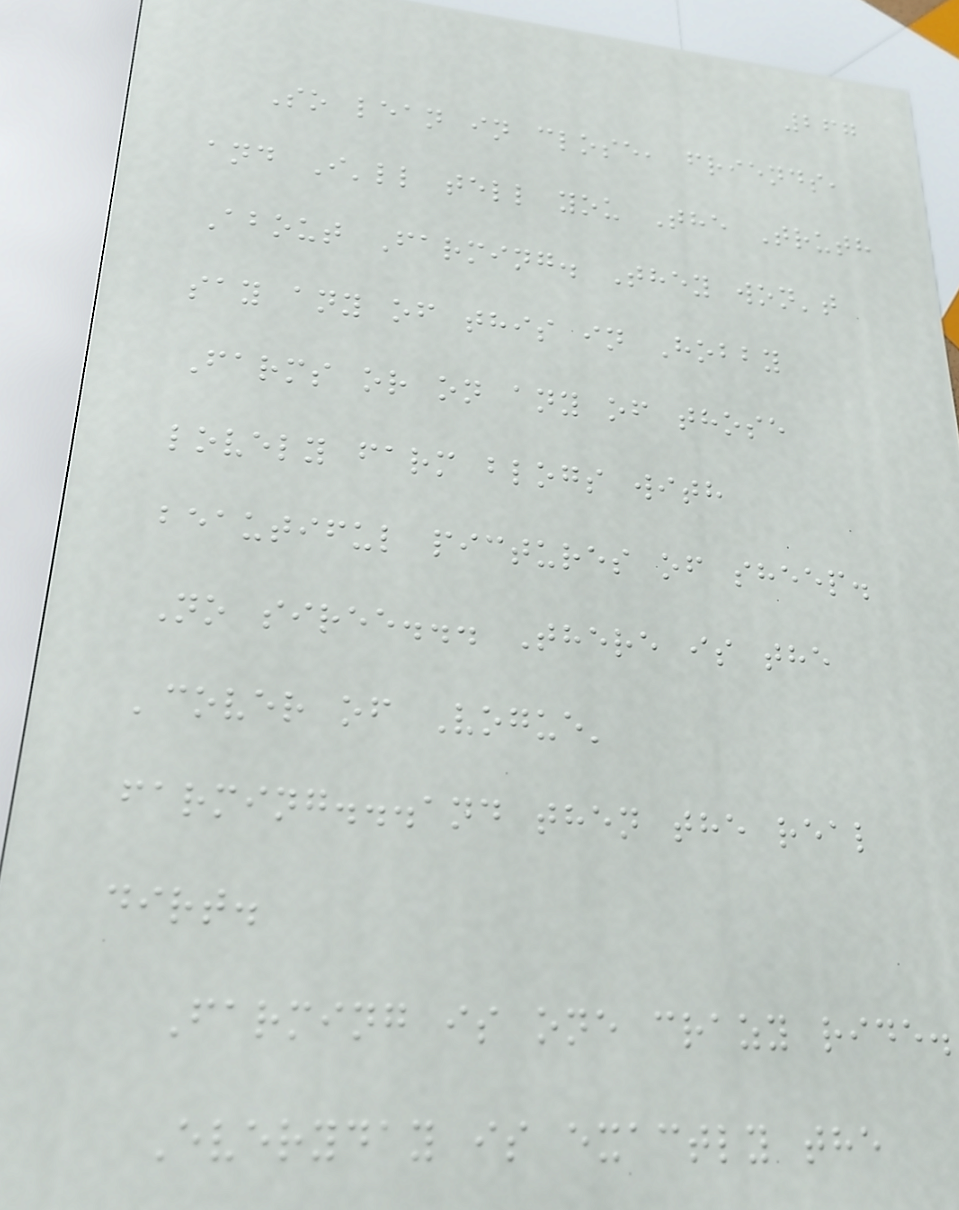267
So lean in close, friends,
and I'll tell you The Truth
About Farming. They won't
say any of this in Hobby
Farms or on any of those
lovely farm blogs with
beautiful pictures of sheep.
No siree... There is the
'cover of Vogue'
farming...and then the real
dirt.
Farming is one crazy ride.
Everyday is exactly the
